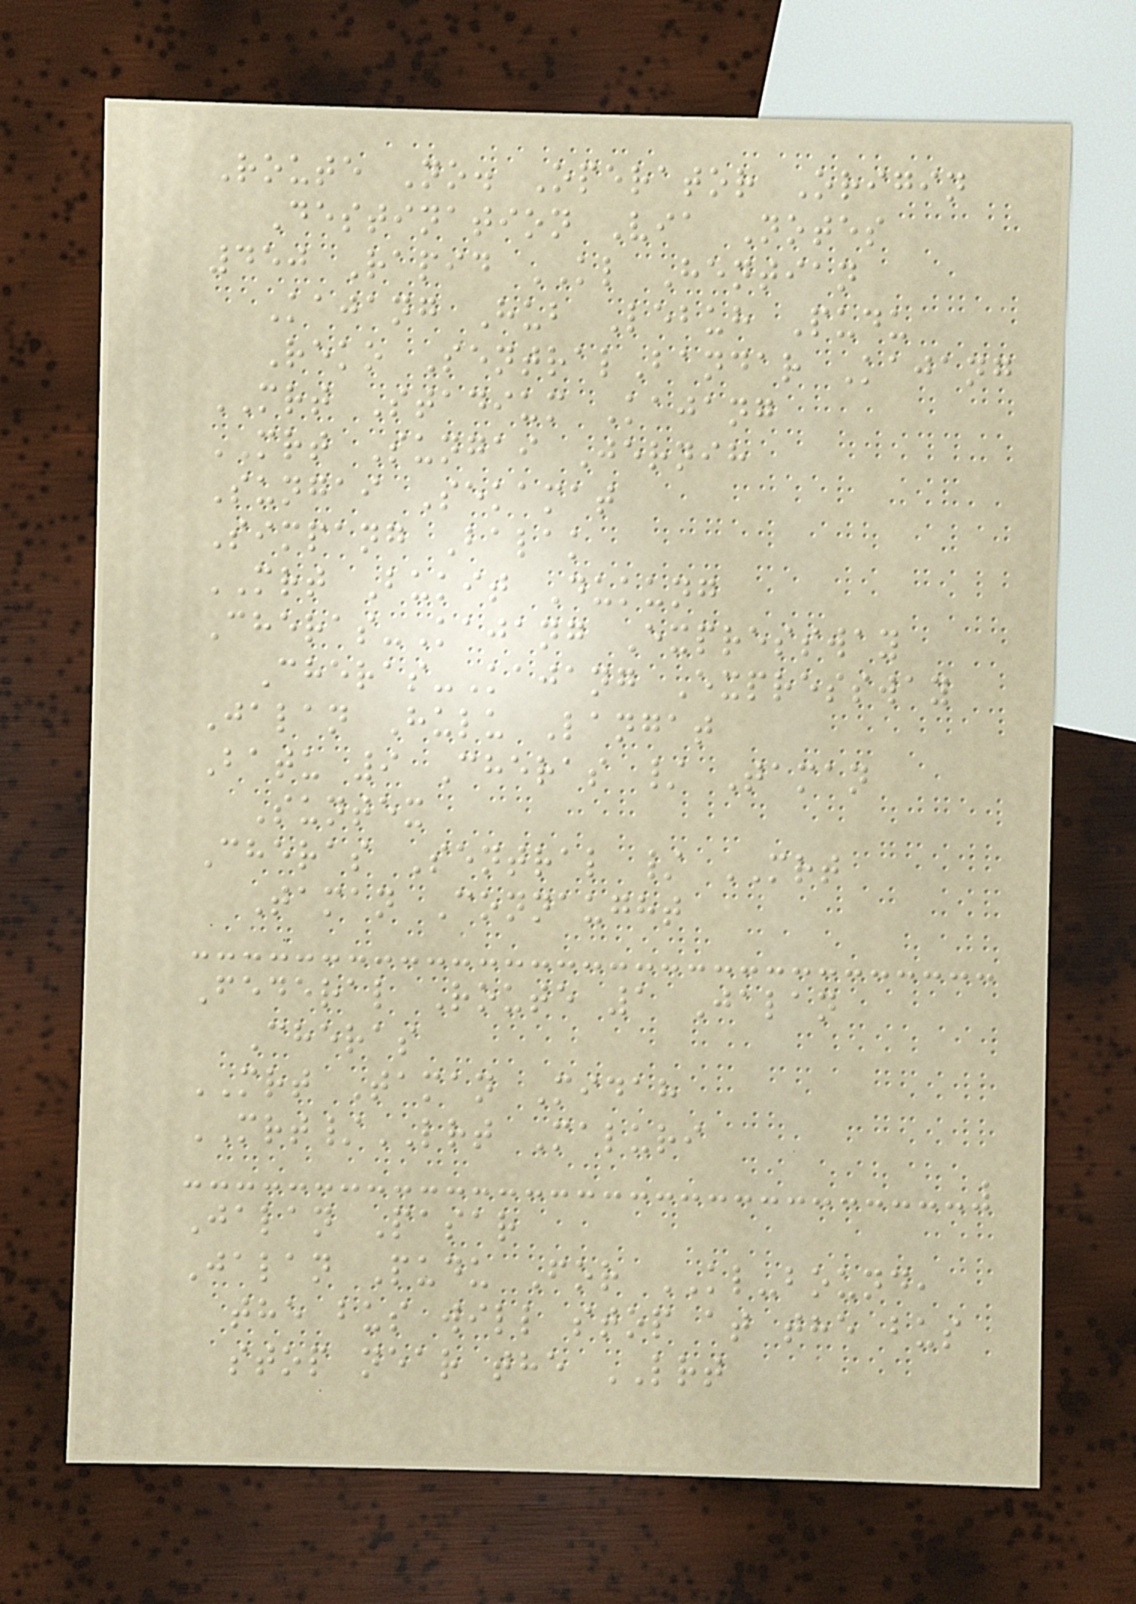Route No. Operator Origin
Destination Via Notes
450 Rapid KL Hentian
Kajang Hub Lebuh Pudu
Reko SentralBandar Kajang
MRT Stadium Kajang
MRT Sungai Jernih
Sungai Sekamat
Simpang Balak
MRT Bukit Dukung
Cheras-Kajang Expressway
Cheras-Kajang Expressway
Jalan Hulu Langat
Batu 9 Cheras / Taman
Suntex
Cheras Sentral / MRT
Taman Connaught
Federal Route 1 Jalan
Cheras
MRT Taman Midah
MRT/LRT Maluri
Jalan Pasar
Jalan Pudu For KL-bound,
the bus will stop at the bus
stop near the LRT
